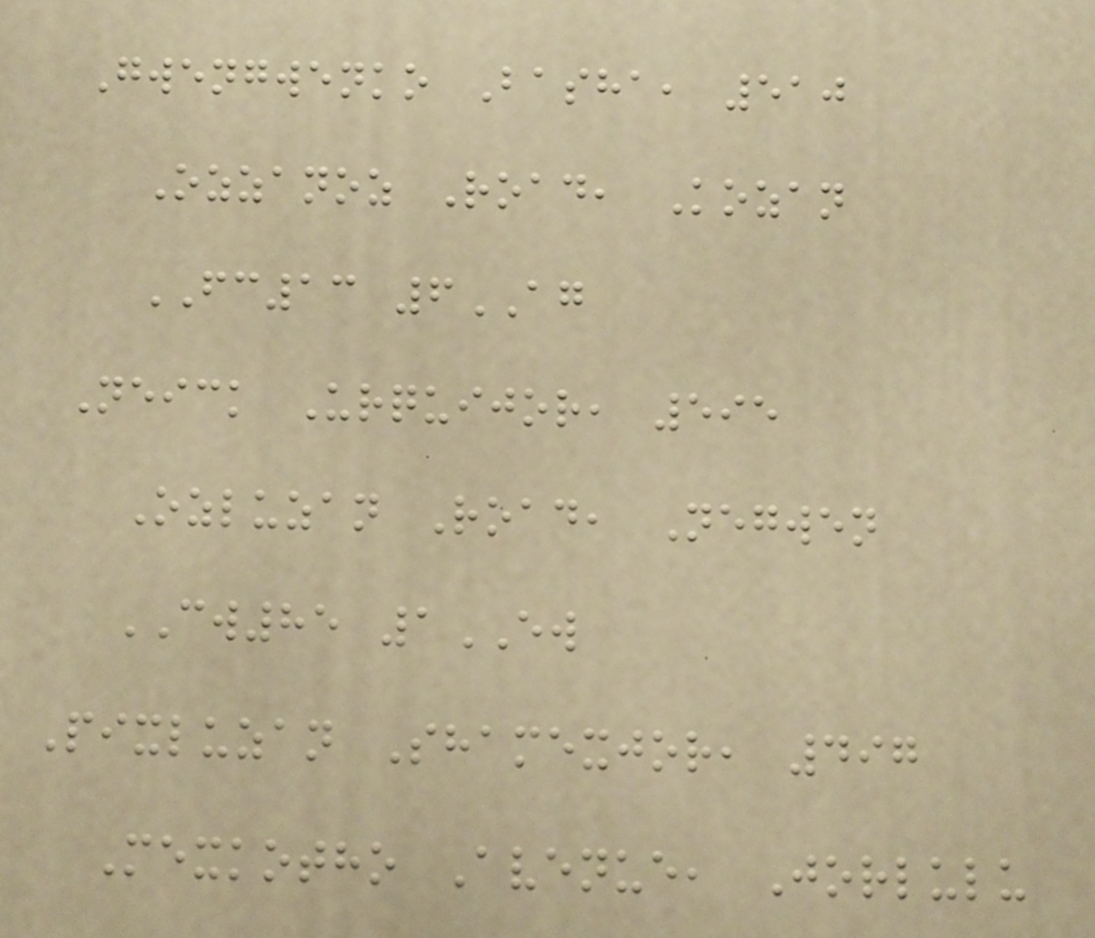Gwengwenko Basha, 510
Ozzanoz Road, Kozan
FC13 6AG
Neick Urquijor, 595
Ozluzan Road, Negwen
CW85 1EW
Pixluzan Shamexjor, 497
Mexkotho Avenue, Jorlulu
